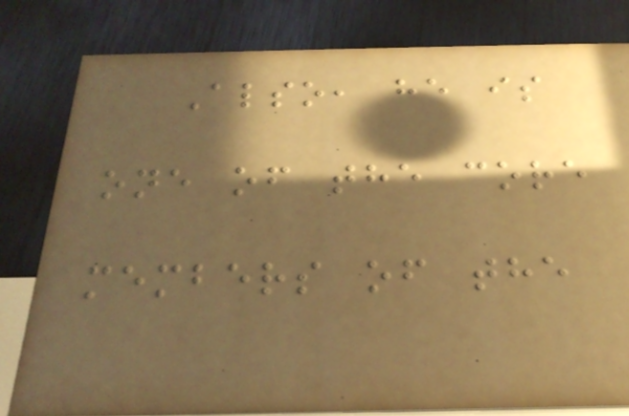Also, he is
one of the core
members of the
